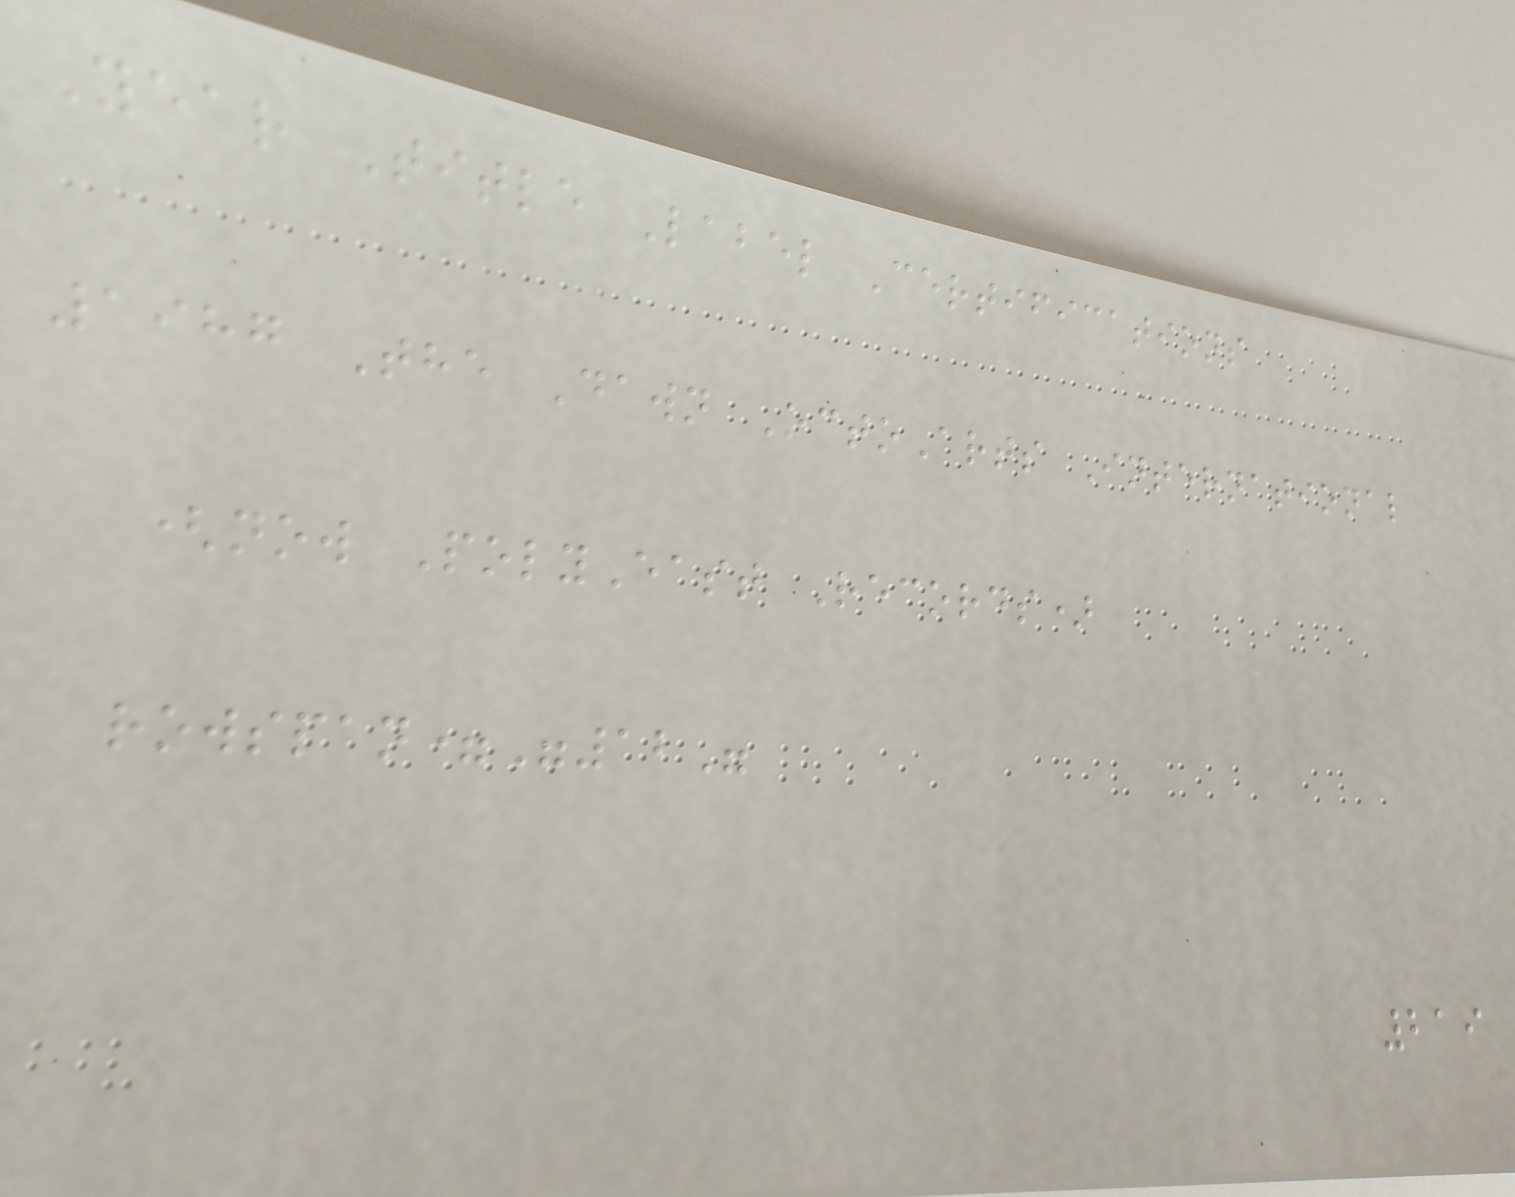Year Title Label Certifications
1987 The Dawn OctoArts International
(now PolyEast Records)
rowspan="12"
219
